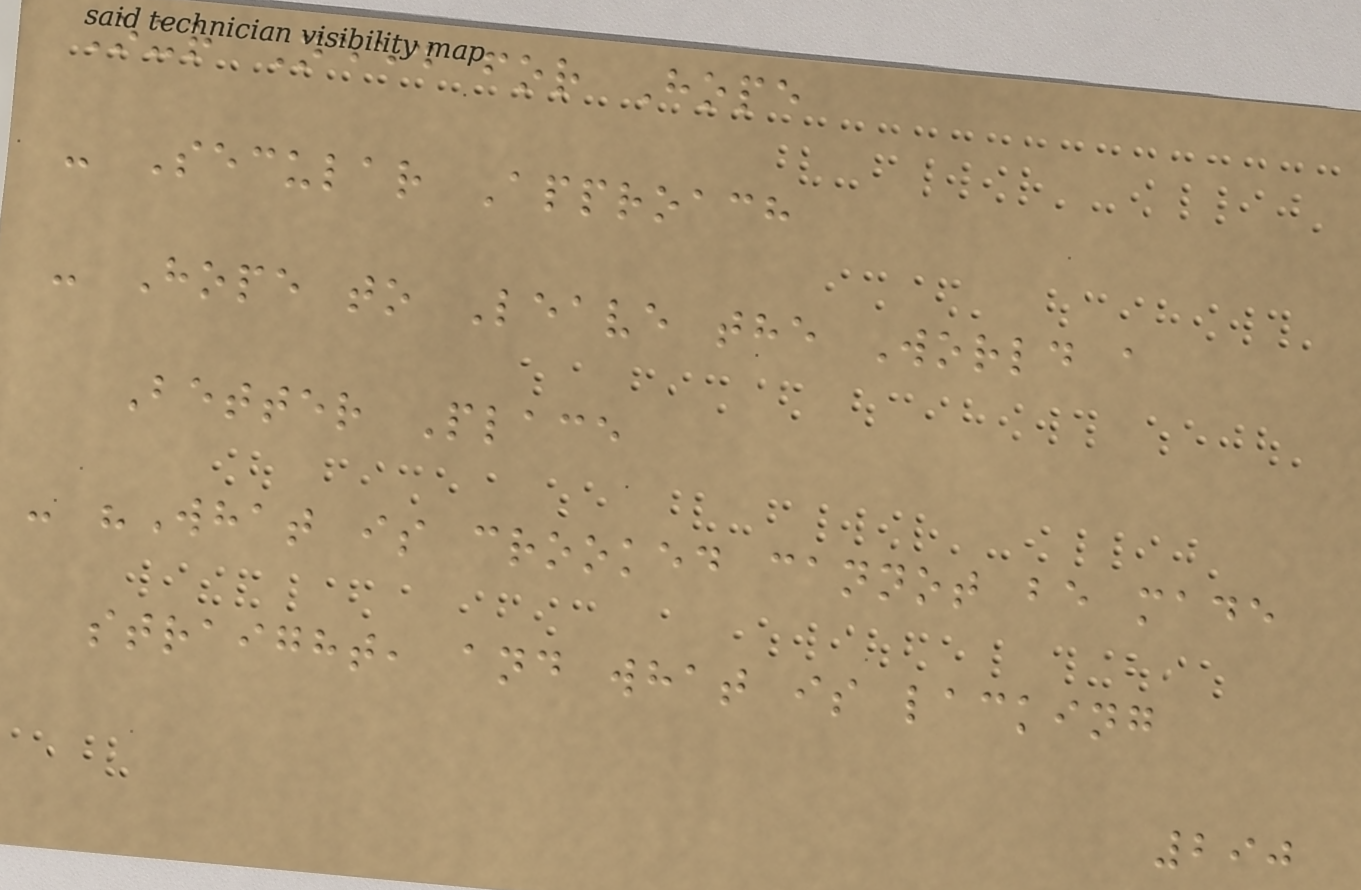Our Need for Hope
- Secular Approach
- Hope to Leave the World a
Better Place
- "What is crooked cannot be made
straight, and what is lacking
290
